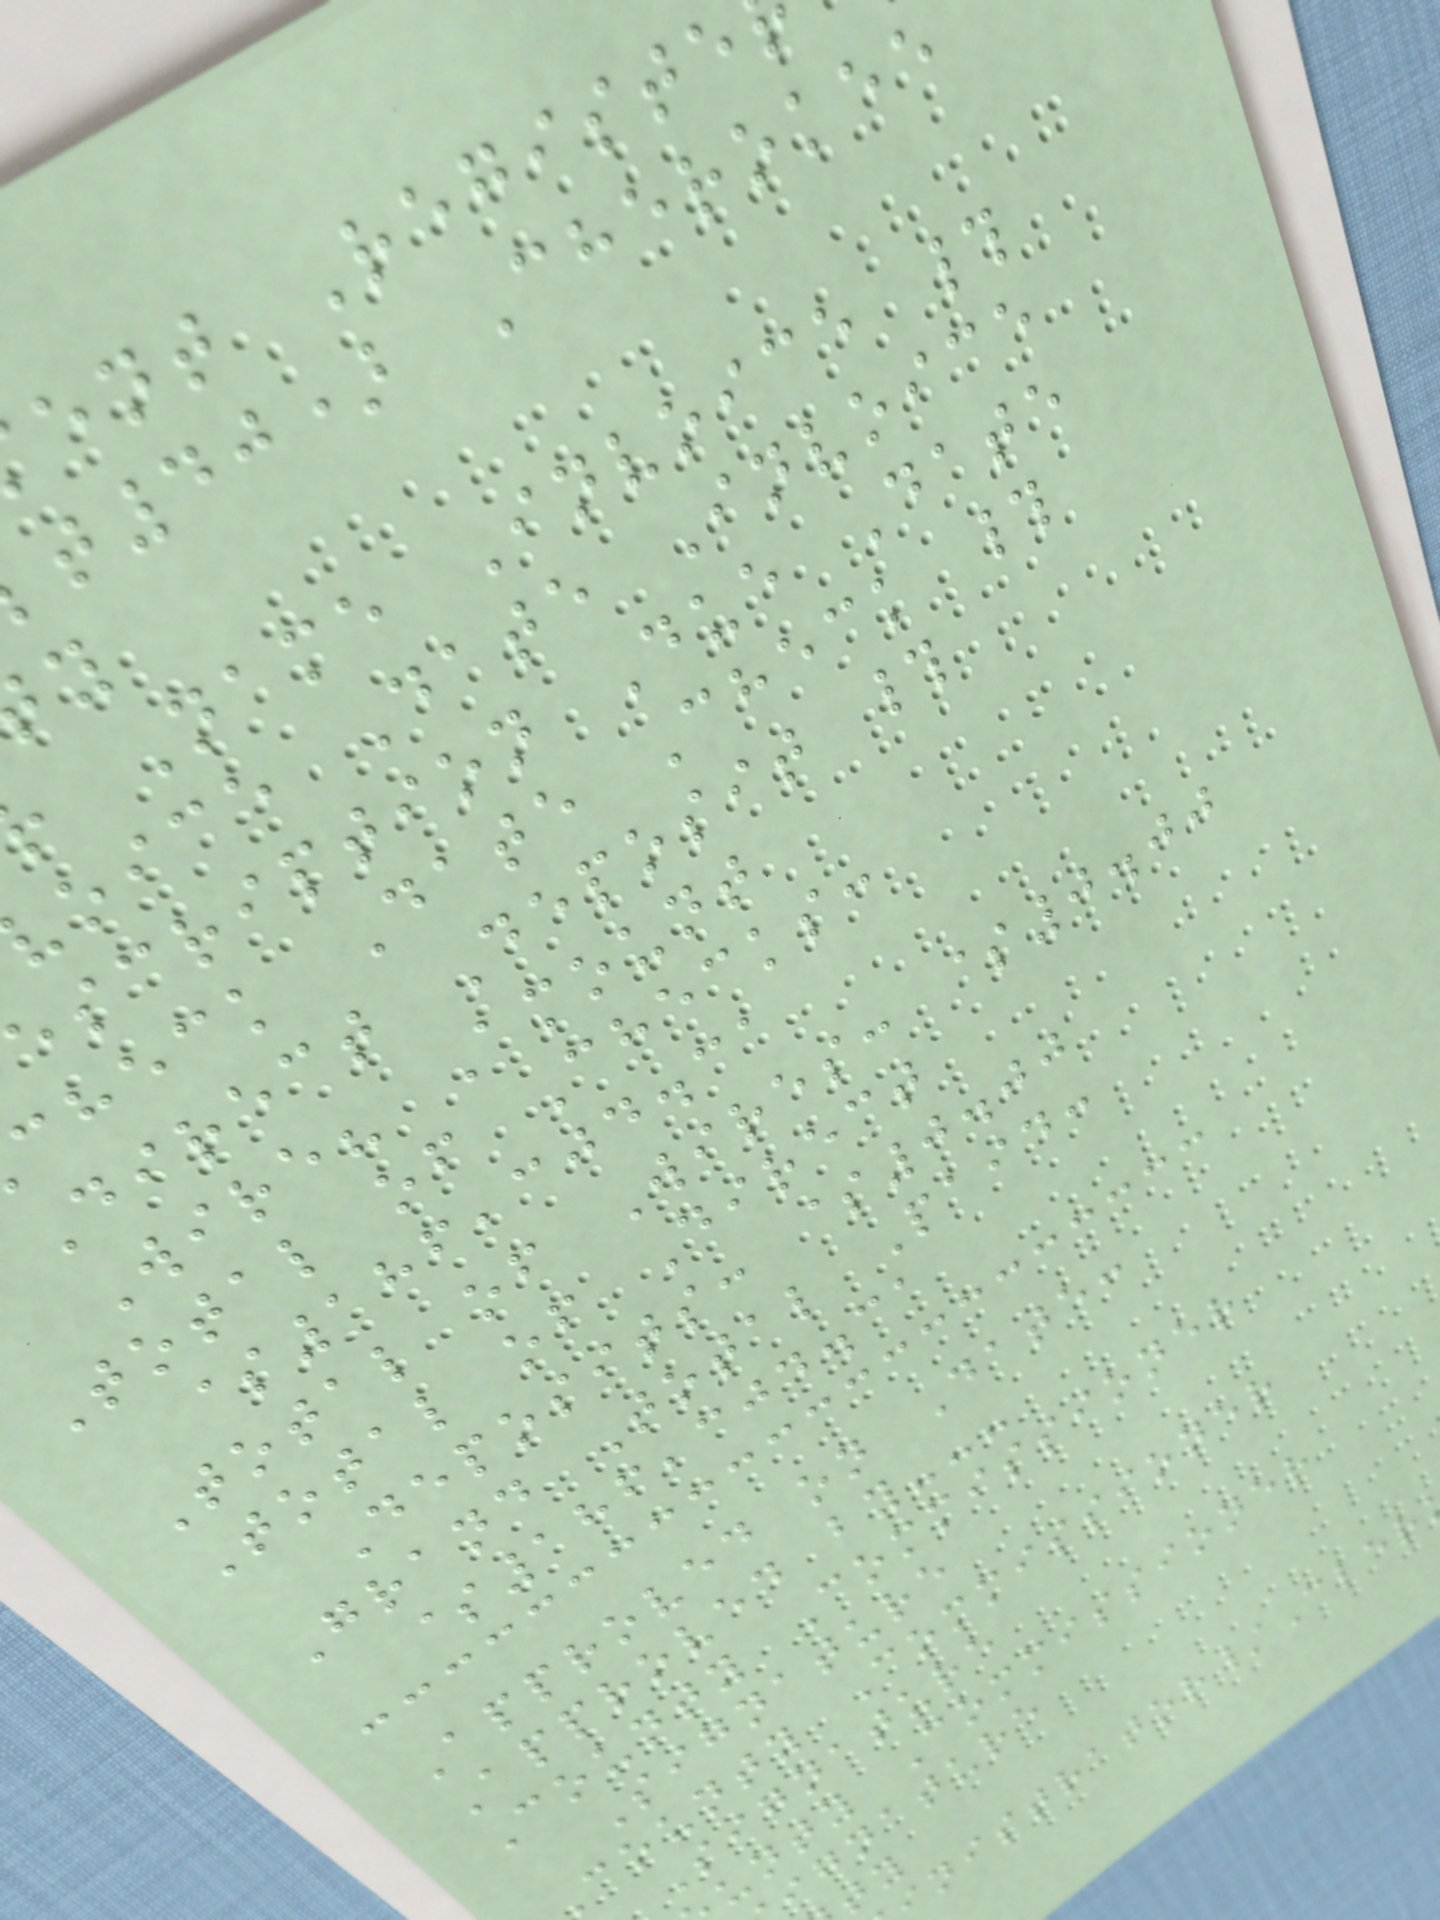ent Registe
t40) Cherokee
Name Invoice #
oice Date Invoice
escription Due Date
check Date Check #
Direct Deposit #
Wire? Amount
Total of Checks:
$186,304.31
Total of Wires: $0.00
Total of Direct
Deposits: $0.00
Grand Total Paid:
$186,304.31
Approved on Date:
Approved by---
County Commissioner
Signature
county Commissioner
Signature
unty Commissioner
ignature
